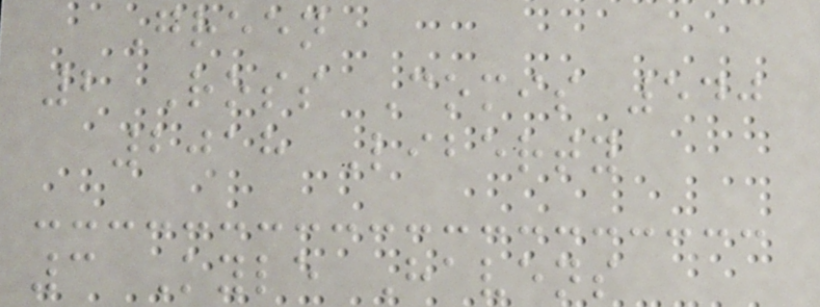Green
2 Ross Comis 540
2018 Liberty
3 Kyle Havens
